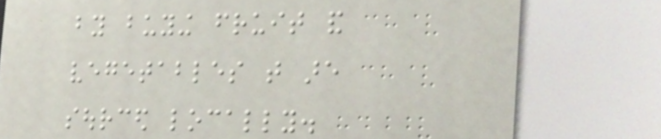by buying fruit and
vegetables that are
sourced locally.
